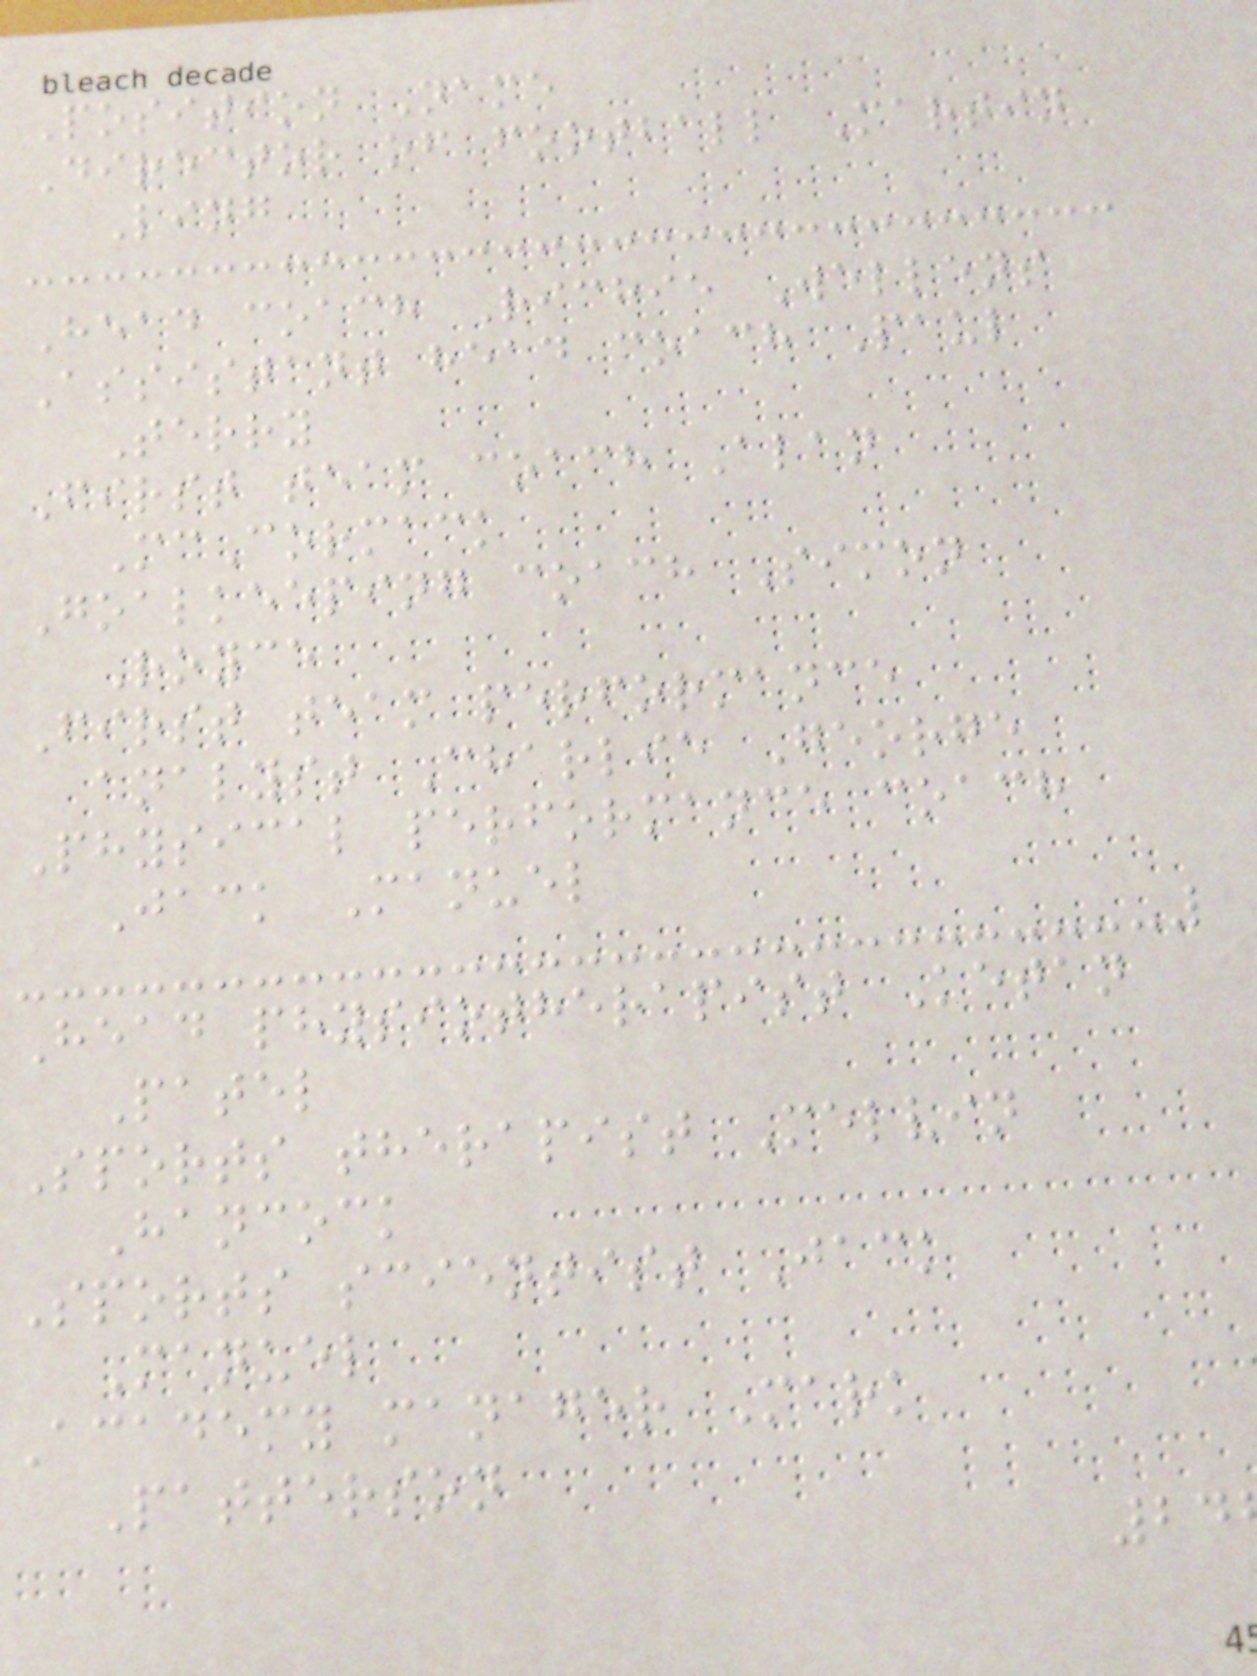Position Name
Director of football Martin
Ling
Head coach Richie Wellens
Assistant head coach Paul
Terry
First team coach Alan
McCormack
Goalkeeping coach Simon
Royce
First team performance
analyst Charlie George
Physical performance coach
Jack Manuel
Head physiotherapist Ketan
Patel
Sports therapist Melvin
Hancock
Sports scientist Jack
Manuel
Academy manager Mark
Patterson
